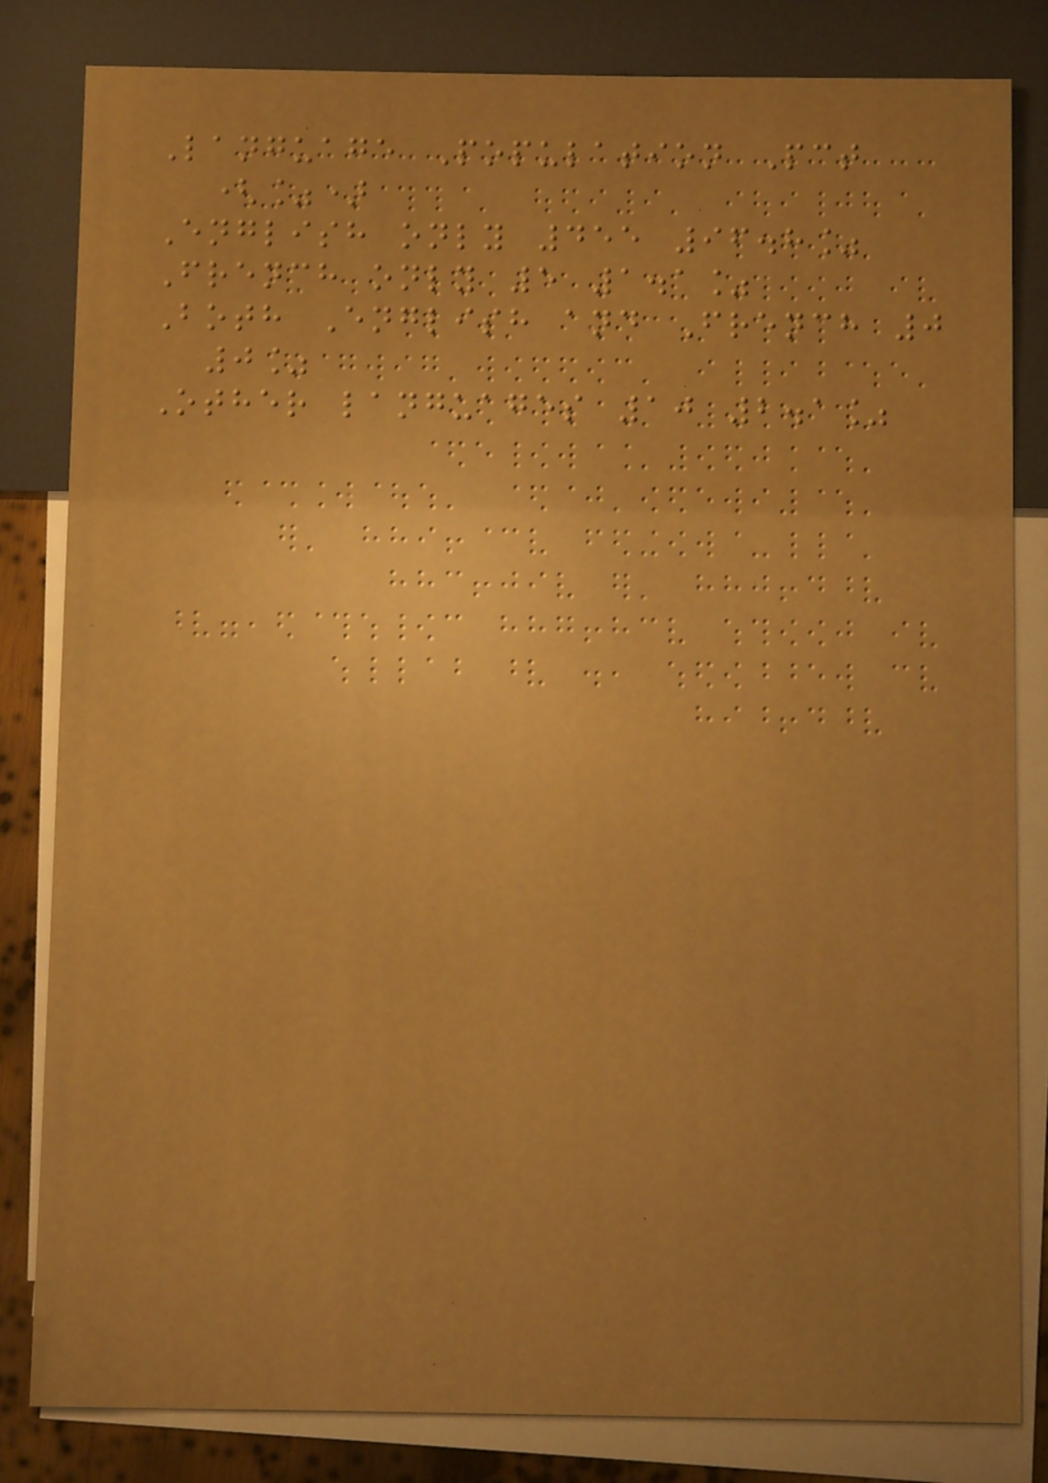Language Population Pct
(%)
English only 455 96.8%
French only 5 1.1%
Both English and French 0
0%
Other languages 10 2.1%
